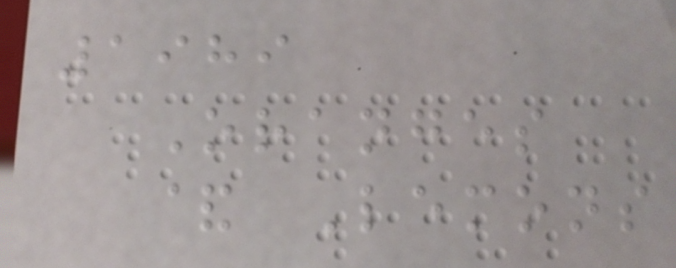1989
Oranges
& Lemons
